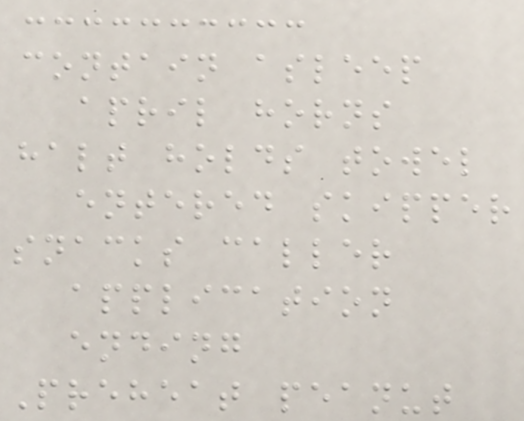contain asleep
april horns
halt holds towel
entered skipper
snacks caller
application
ending
Preheat peanut
